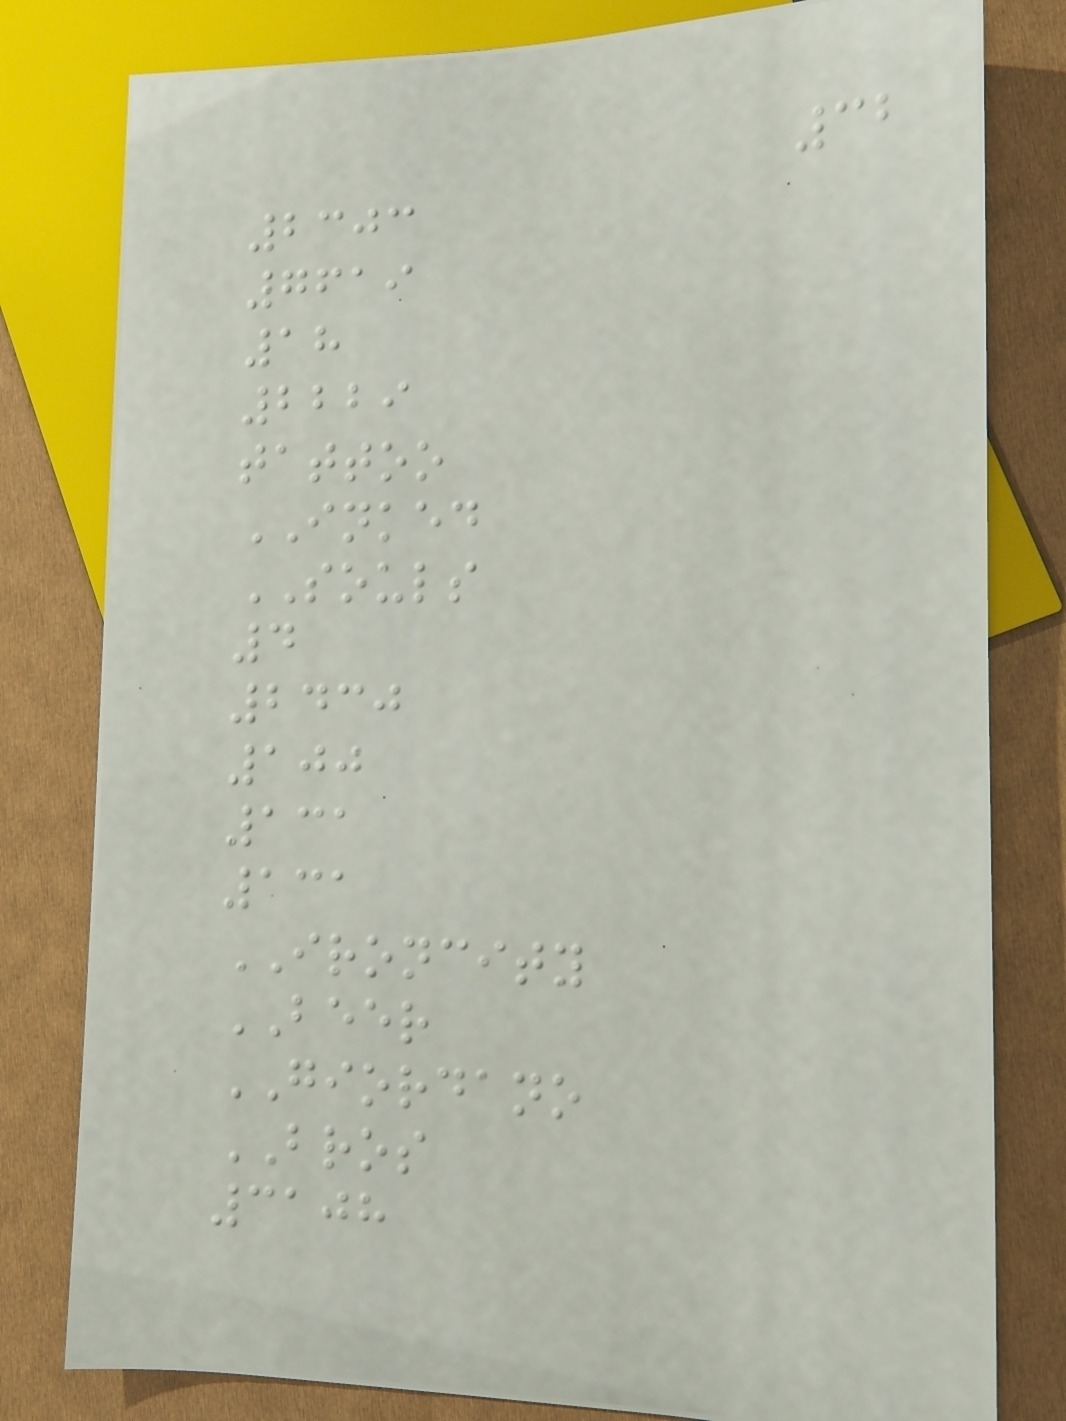32
2303
7619
18
2229
tattoo
INKED
SOULS
4
2430
100
131
131
IRONCITY
BEER
GIORDANO
BROS
3108
